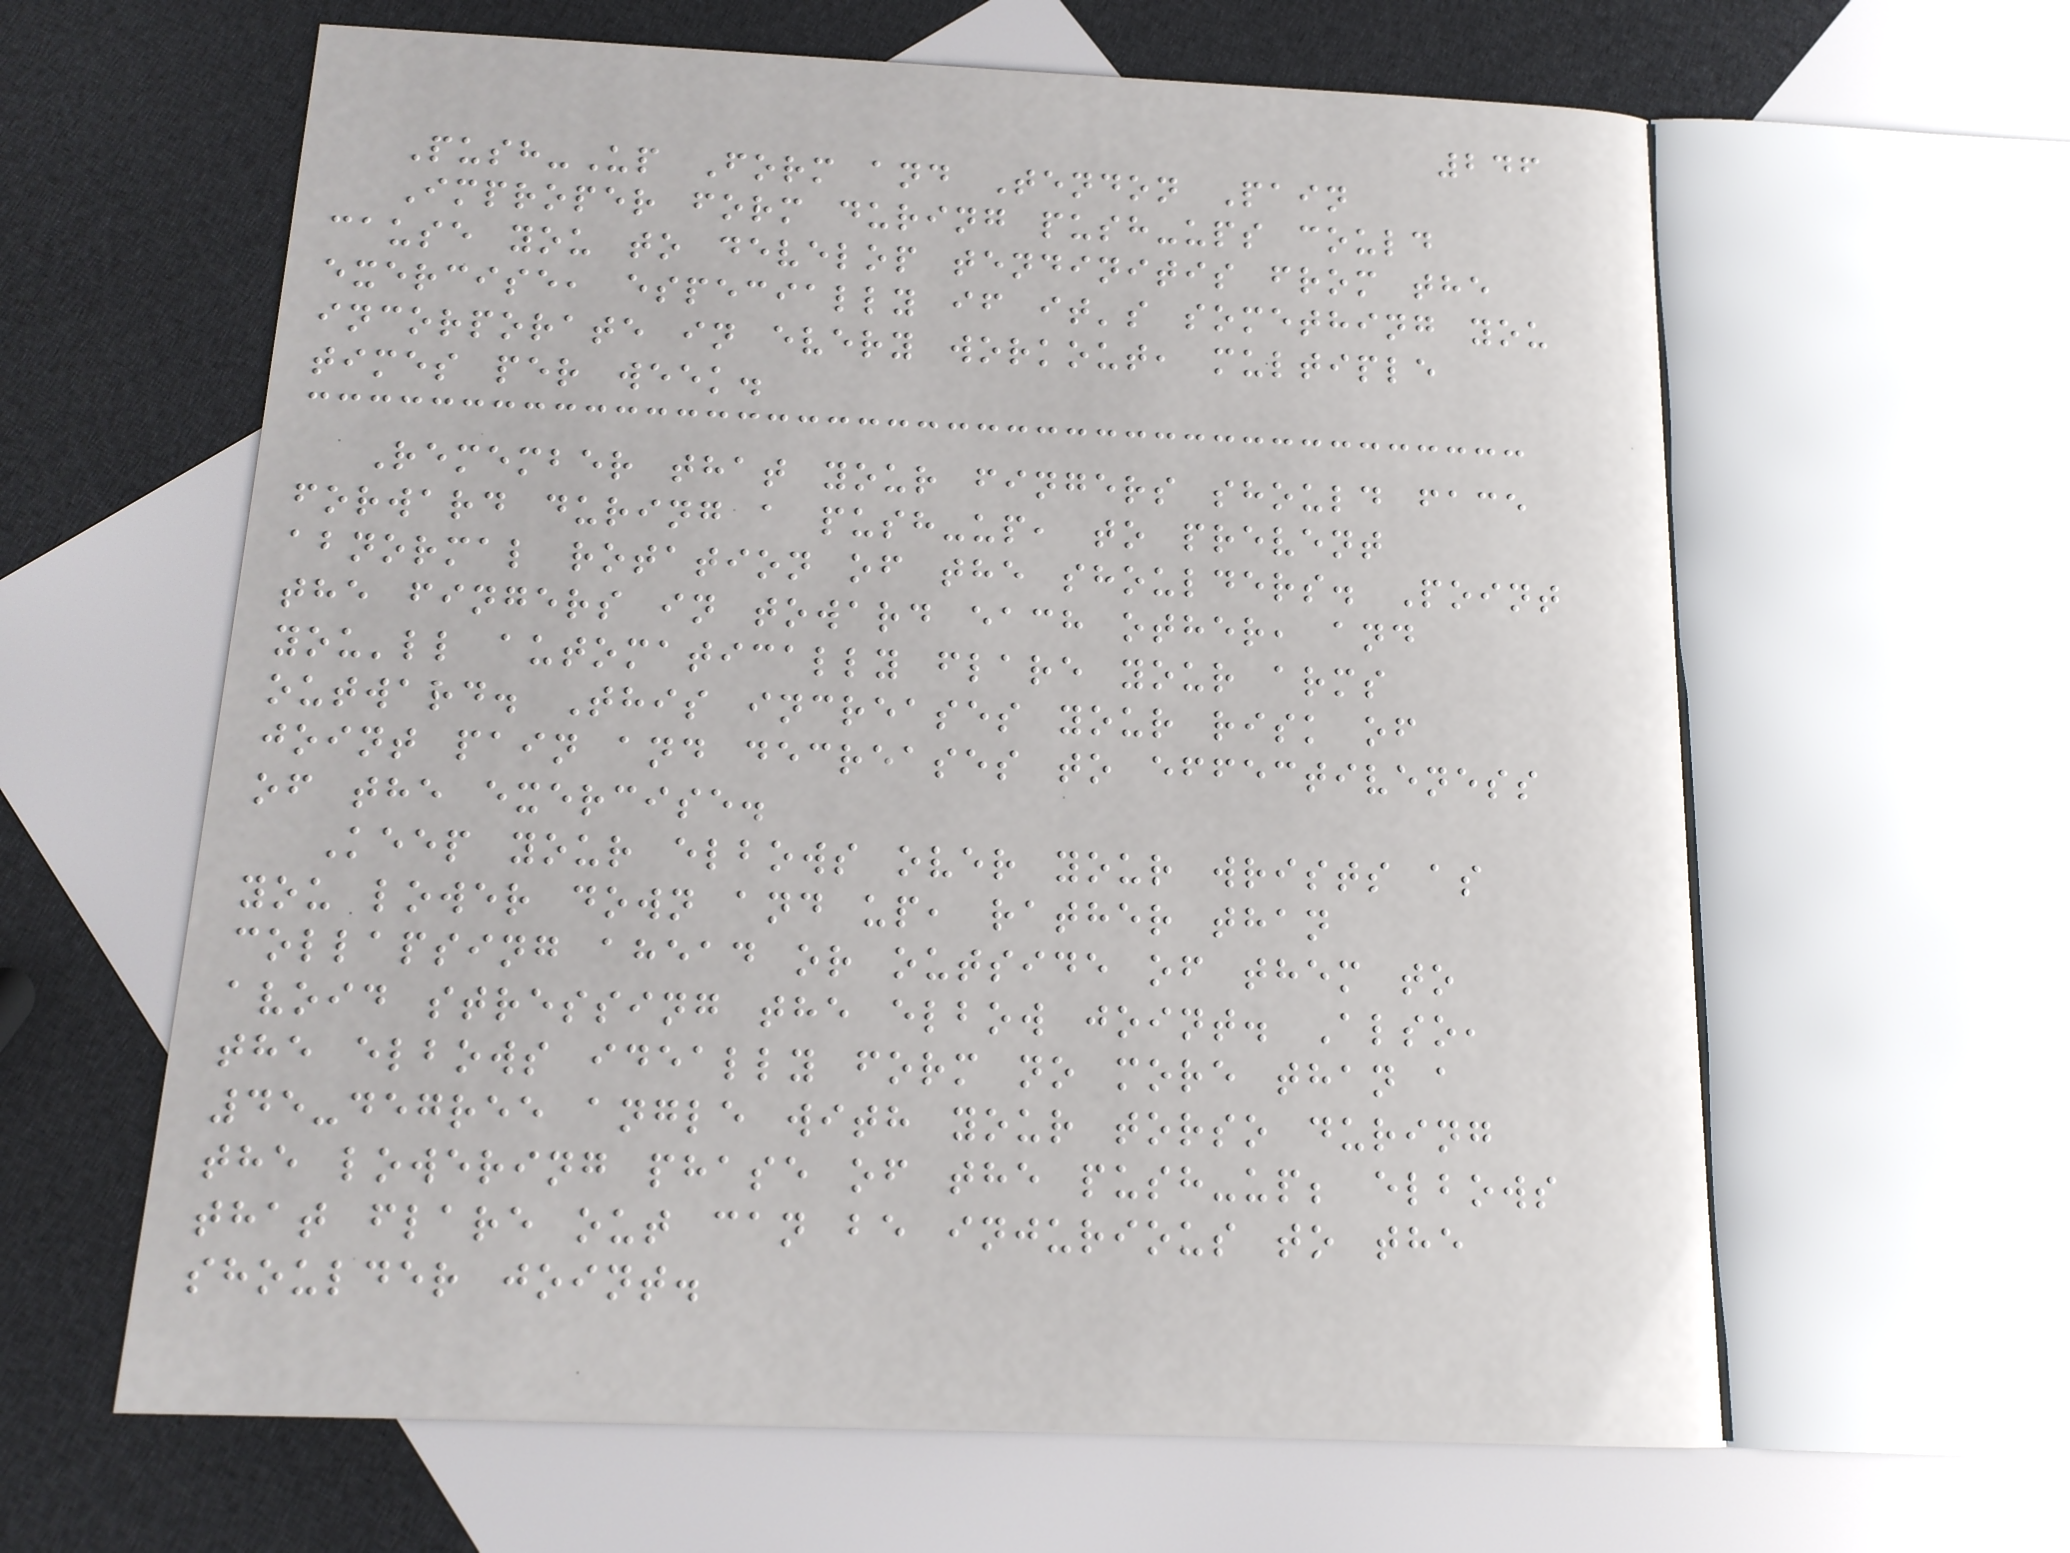246
Push-Up Form and Tendon Pain
Improper form during push-ups could
cause you to develop tendinitis from the
exercise, especially if it's something you
incorporate in every workout, multiple
times per week.
Remember that your fingers should face
forward during a push-up, to prevent
abnormal rotation of the shoulders. Point
the fingers in toward each other, and
you'll automatically flare your arms
outward. This increases your risk of
joint pain and decreases to effectiveness
of the exercise.
Keep your elbows over your wrists as
you lower down and up, rather than
collapsing ahead or outside of them to
avoid stressing the elbow joint. Also,
the elbows ideally form no more than a
45-degree angle with your torso during
the lowering phase of the push-up; elbows
that flare out can be injurious to the
shoulder joint.
